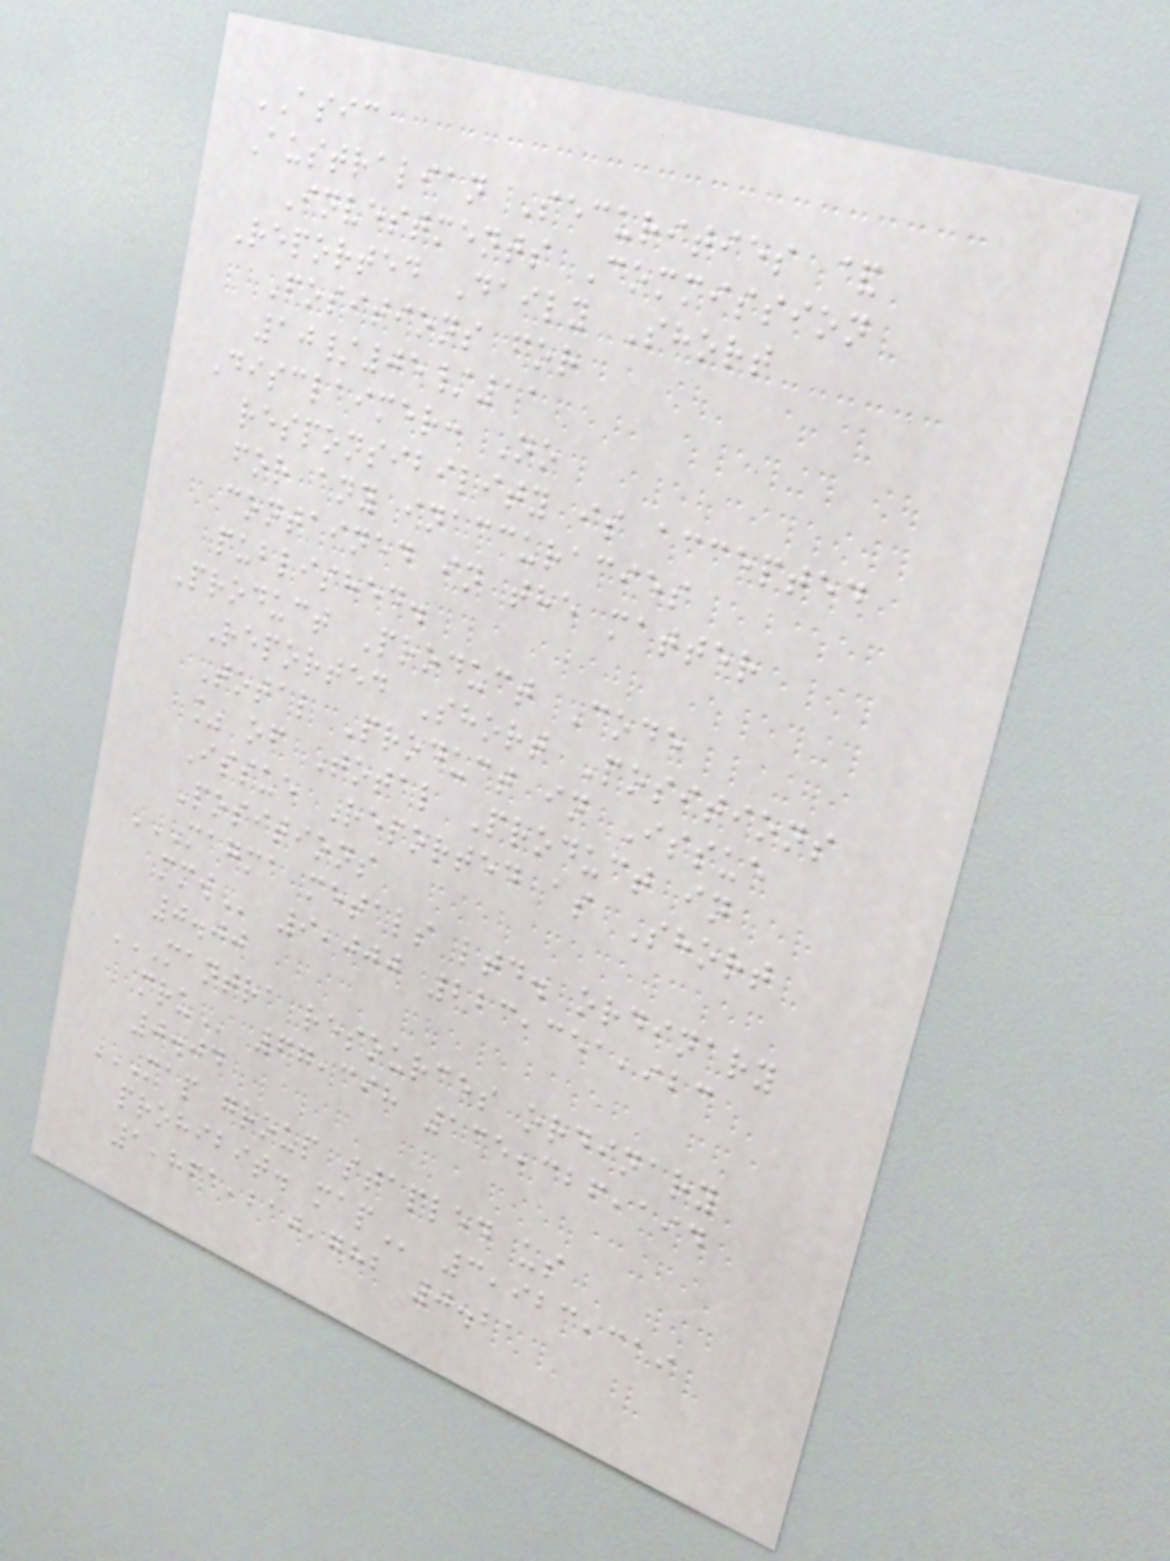ASIC
Australian Securities &
Investments Commission
Reported Daily Short
Positions for
10/05/11
Disclaimer: No
responsibility is accepted
for any inaccuracies
contained in the matter
published.
Product Product Code
Reported Short Positions
Total Product in Issue
% of Total Product in
Issue Reported as Short
Positions
MAGMA METALS LTD. ORDINARY
MMW 9,000 223,351,923
0.00
MANTRA RESOURCES ORDINARY
MRU 67,398 135,326,194
0.04
MAP GROUP STAPLED US
PROHIBIT. MAP 3,923,319
1,861,210,782 0.21
